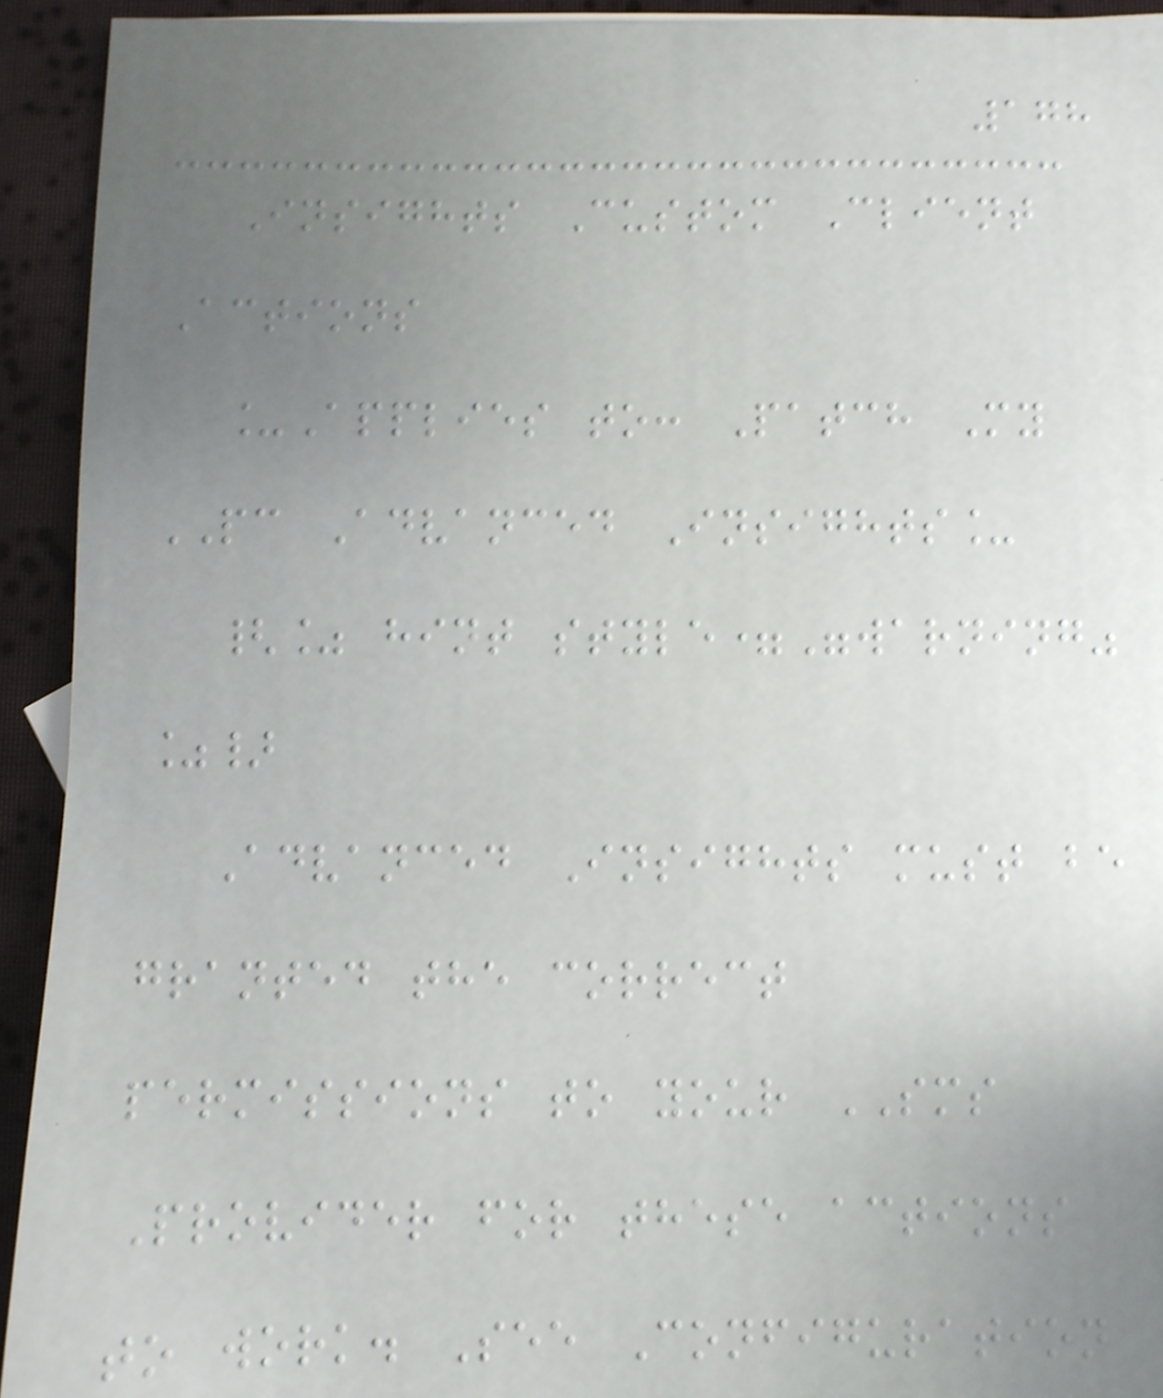178
Insights Custom Client
Actions
_Applies to: Patch My
PC Advanced Insights_
{% hint style="warning"
%}
Advanced Insights must be
granted the correct
permissions to your SMS
Provider for these actions
to work. See Configuration
